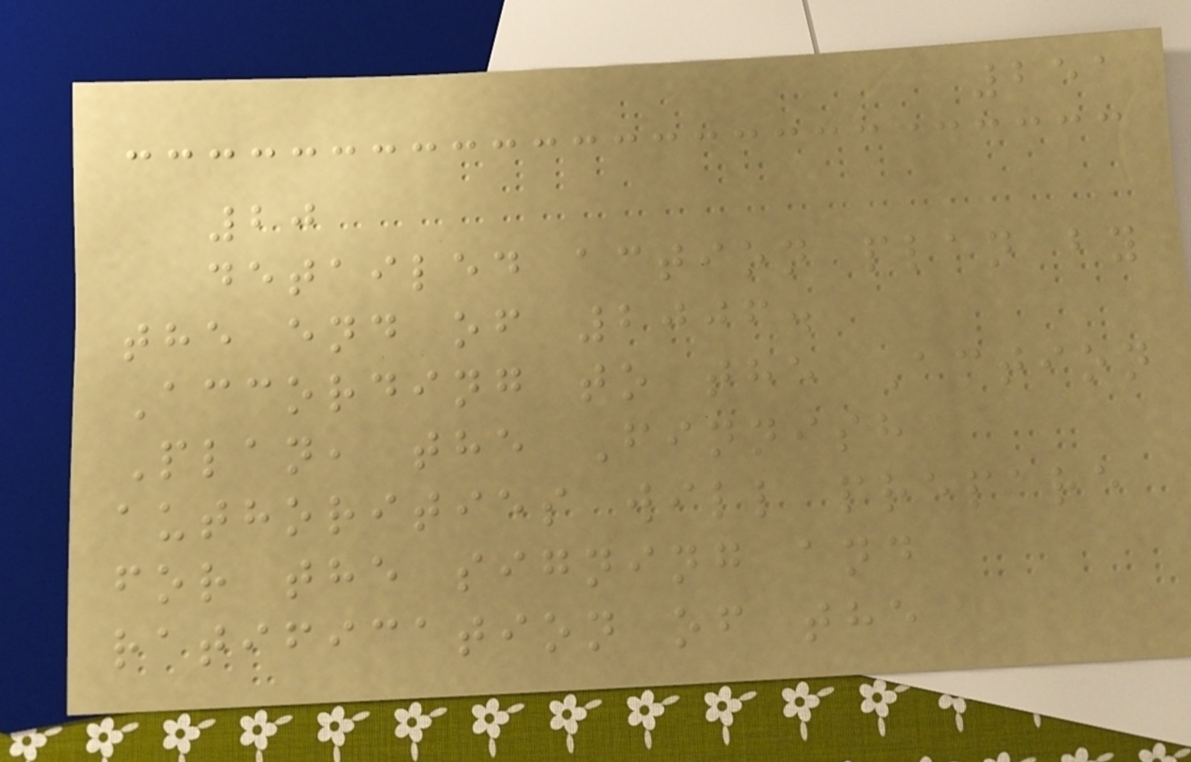251
20
detailed action plan by
the end of 2006.
According to the Action
Plan, the Finnish
authorities will prepare
for the signing and
ratification of the
